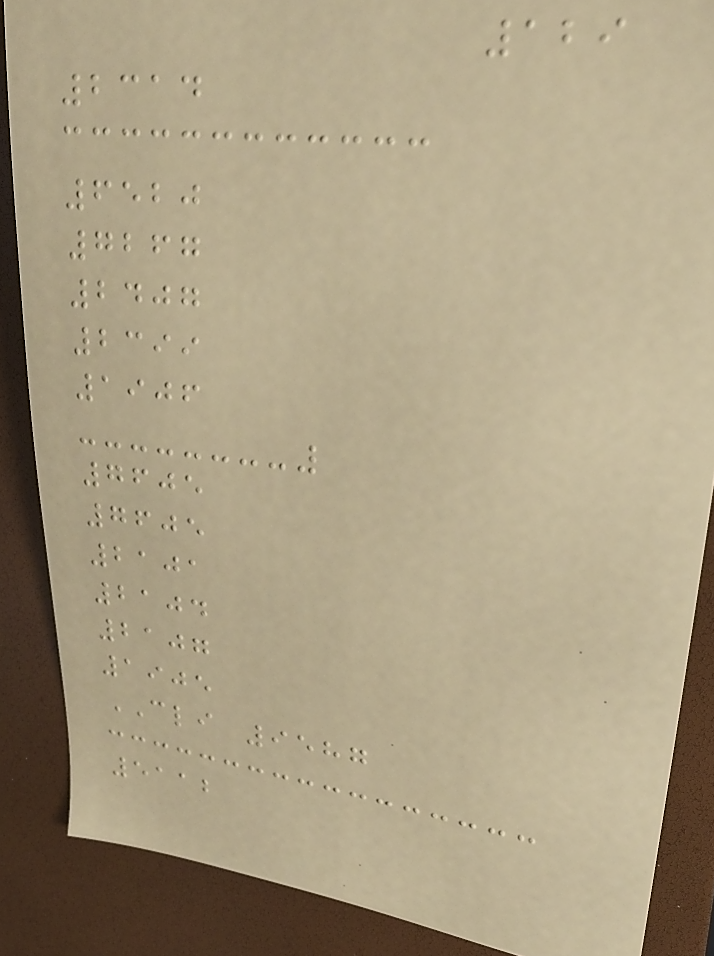129
2314
6520
7267
2407
2399
1906
7605
7605
2101
2104
2107
1905
CLI 9587
5112
